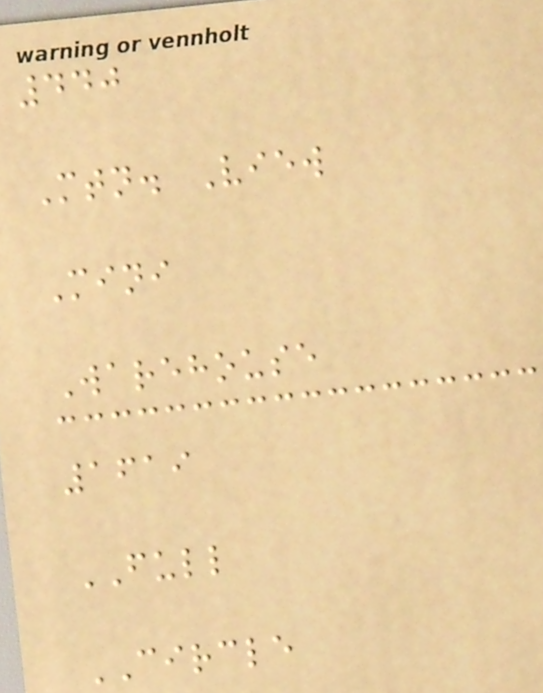440
Mtn. View
Mini
Warehouse
1619
FULL
CIRCLE
